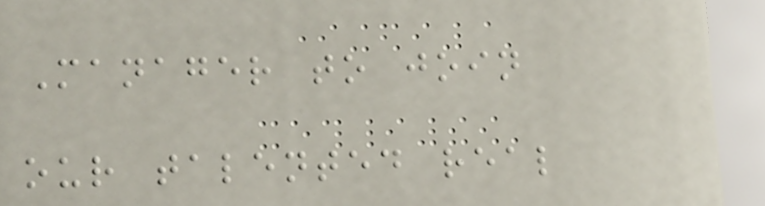Manager to join
our talented real
